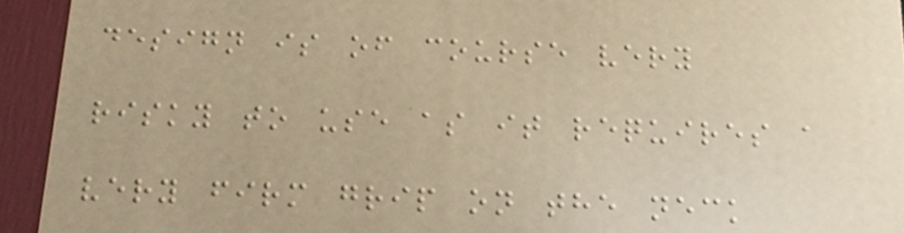design is of course very
risky to use as it requires a
very firm grip on the neck
